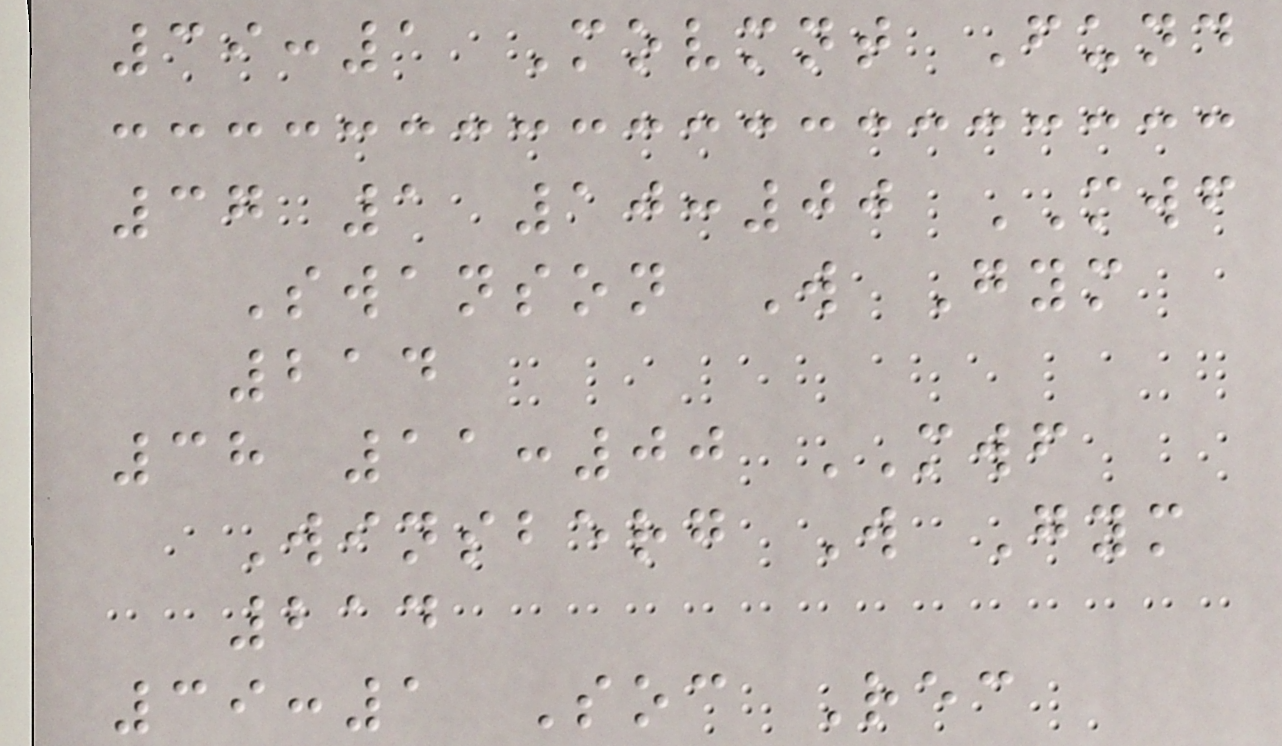39:1 Movmnt Fund
37 1 10:00 MWF
Swanson W Gym
214
38 11:00 MWF
Winsberg W Gym
214
39:1 Soc Rec
